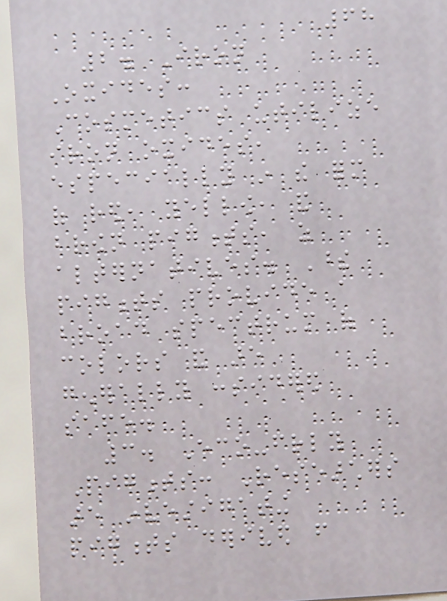68
2. Iron
Oxides:
Cosmetics utilize
iron oxides,
especially in the form
of red, yellow, and
brown pigments, as
alternatives. These
pigments provide a
broad spectrum of
colors and are
generally considered
safe.
3. Eco-friendly
Pigments: Researchers
are investigating
pigments derived from
